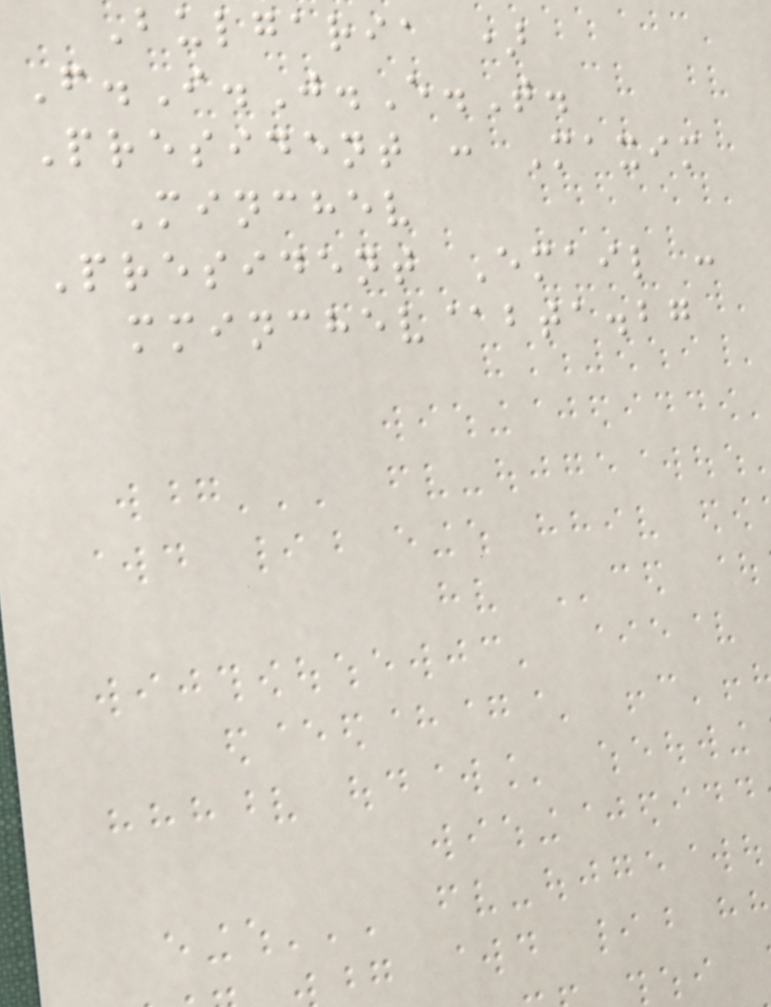Bulgaria )
F.I.J.E.T.
President : Maxim
Minchev
President Email :
mminchev@bta.bg
